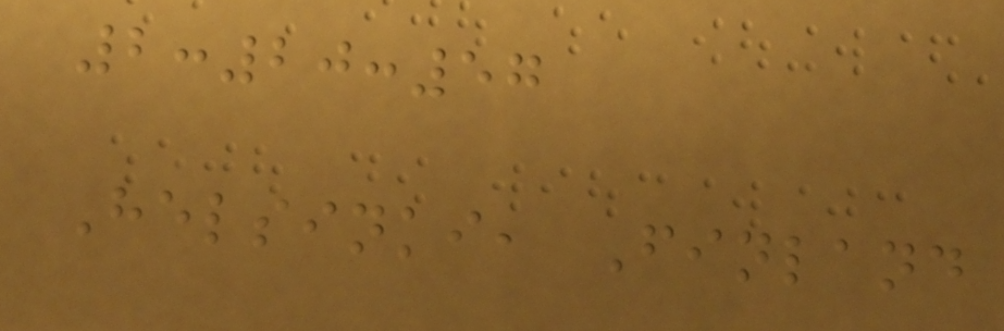2:20:57
Helsinki, Finland
